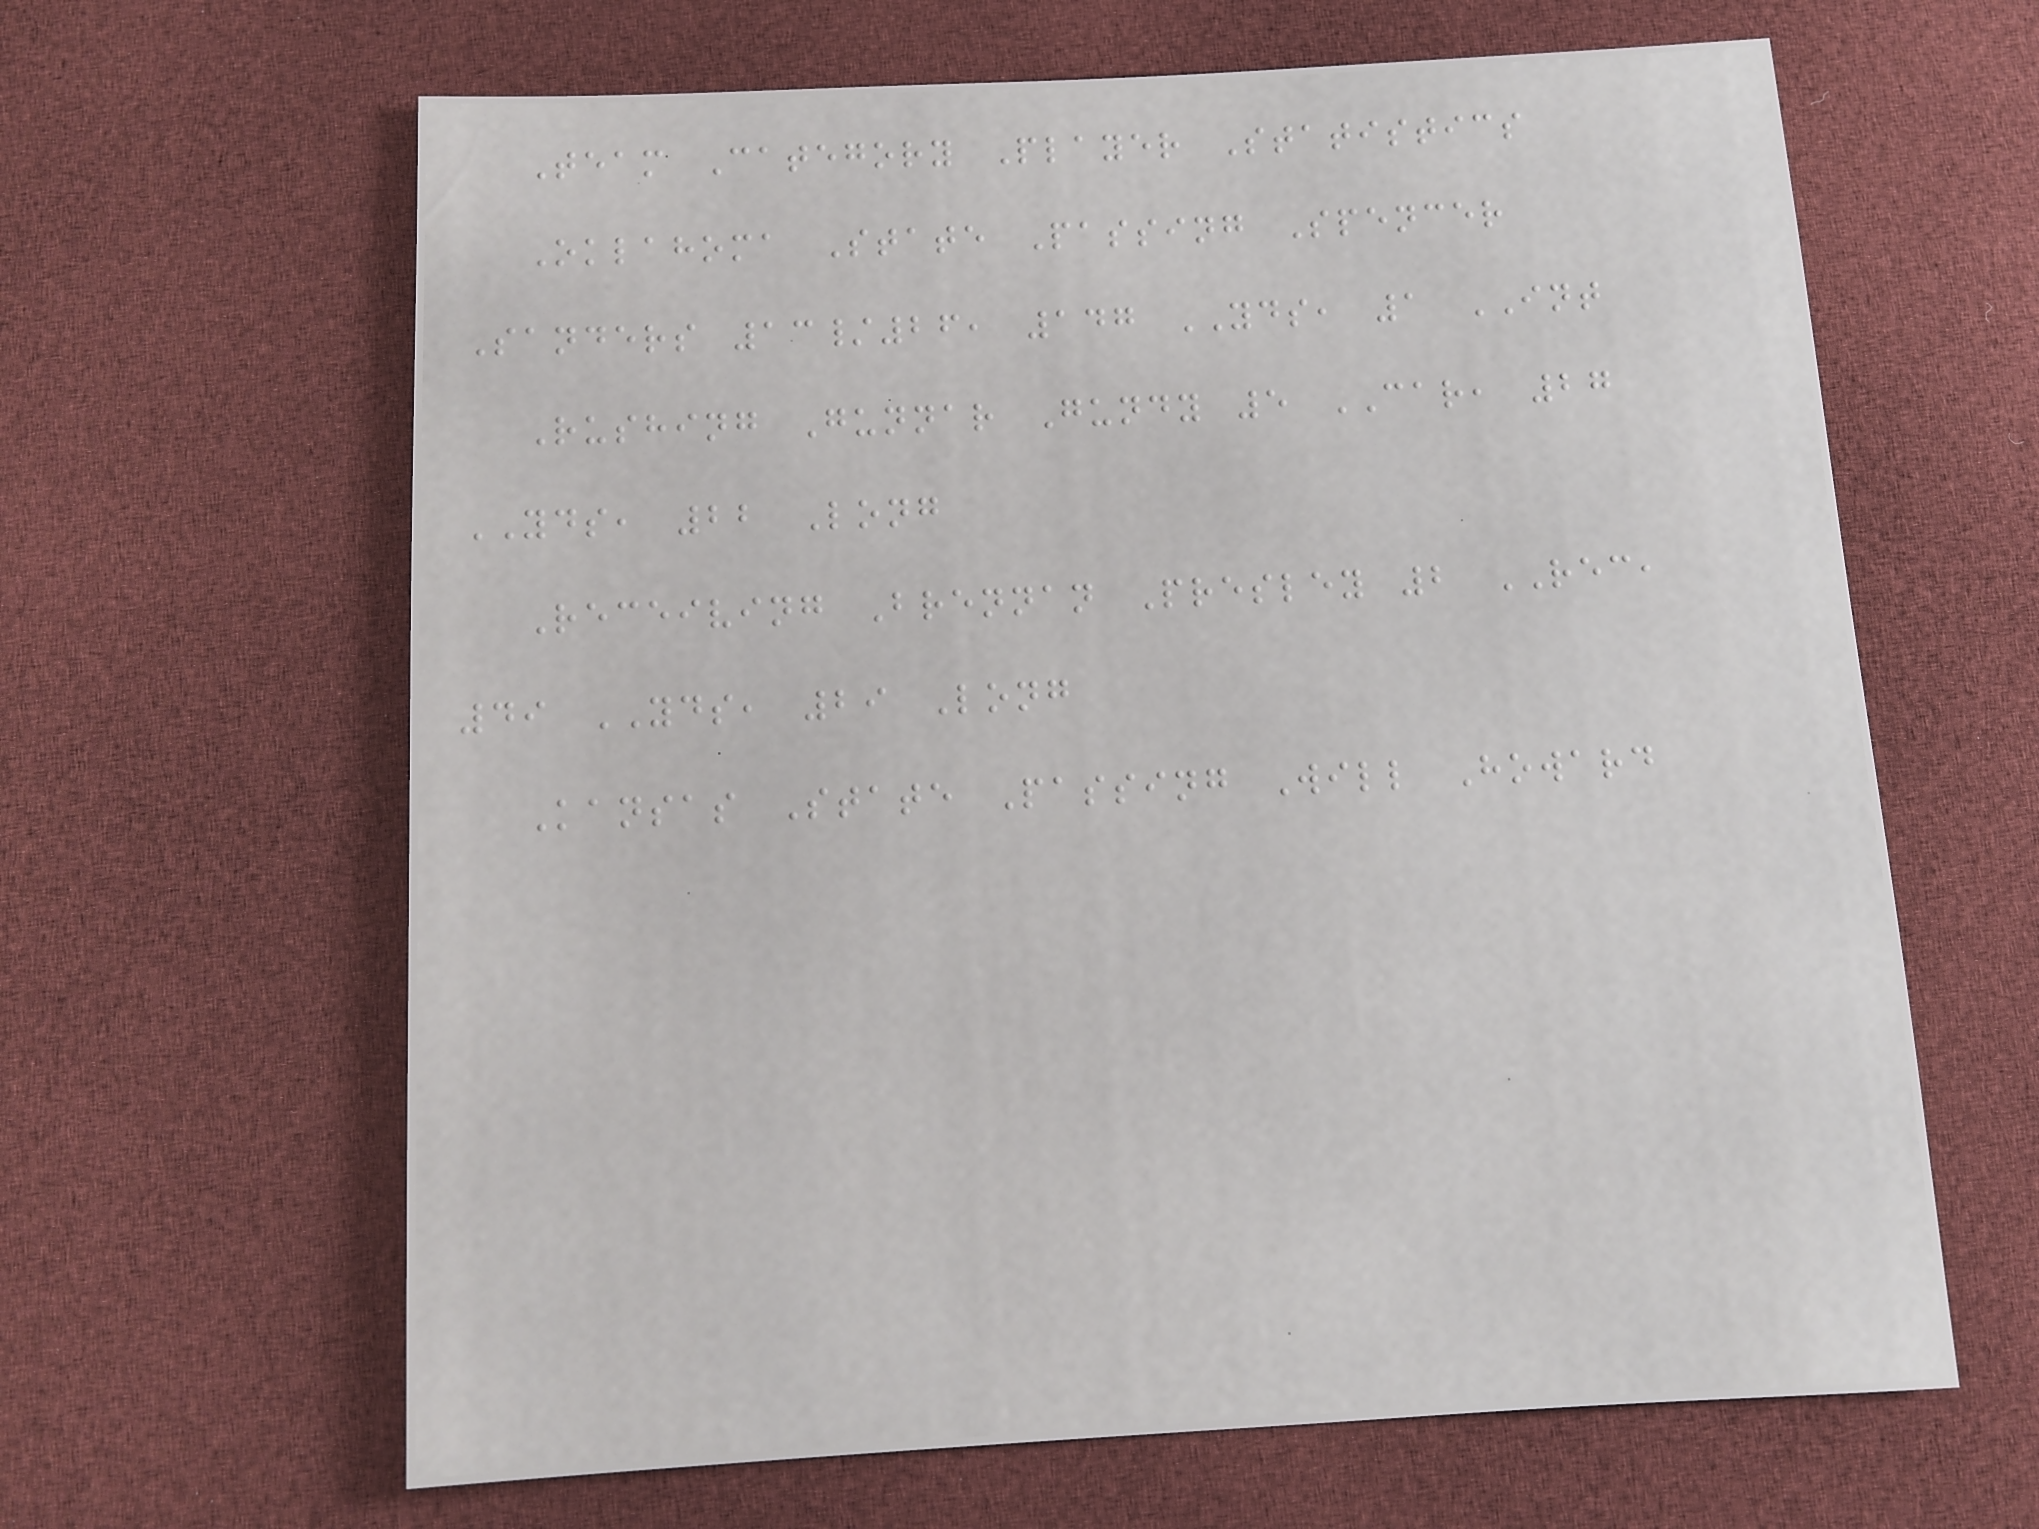Team Category Player Statistics
Oklahoma State Passing Spencer
Sanders 13/26, 147 YDS, 1 INT
Rushing Gunnar Gundy 5 CAR, 27
YDS, 22 Long
Receiving Brennan Presley 2 REC,
49 YDS, 29 Long
Kansas State Passing Will Howard
